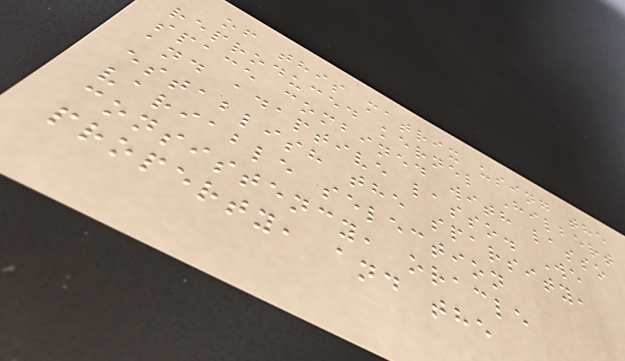of this matrix using the
reproduced kernel Hilbert
space combined with lasso
and adaptive lasso. We
establish the sparsity,
variable selection
consistency, oracle
property, and the
